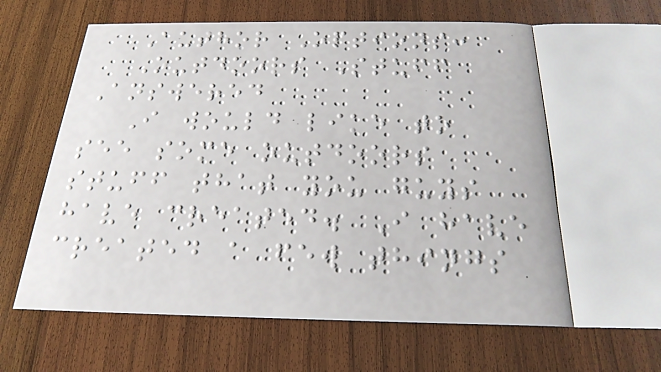Author Options:
Outdoors Stuff
Answered
I would like to
see some outdoors
stuff that you guys
have created. I have
created a few things
